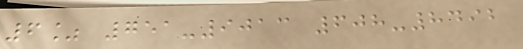6% 751-9013 608-8492
